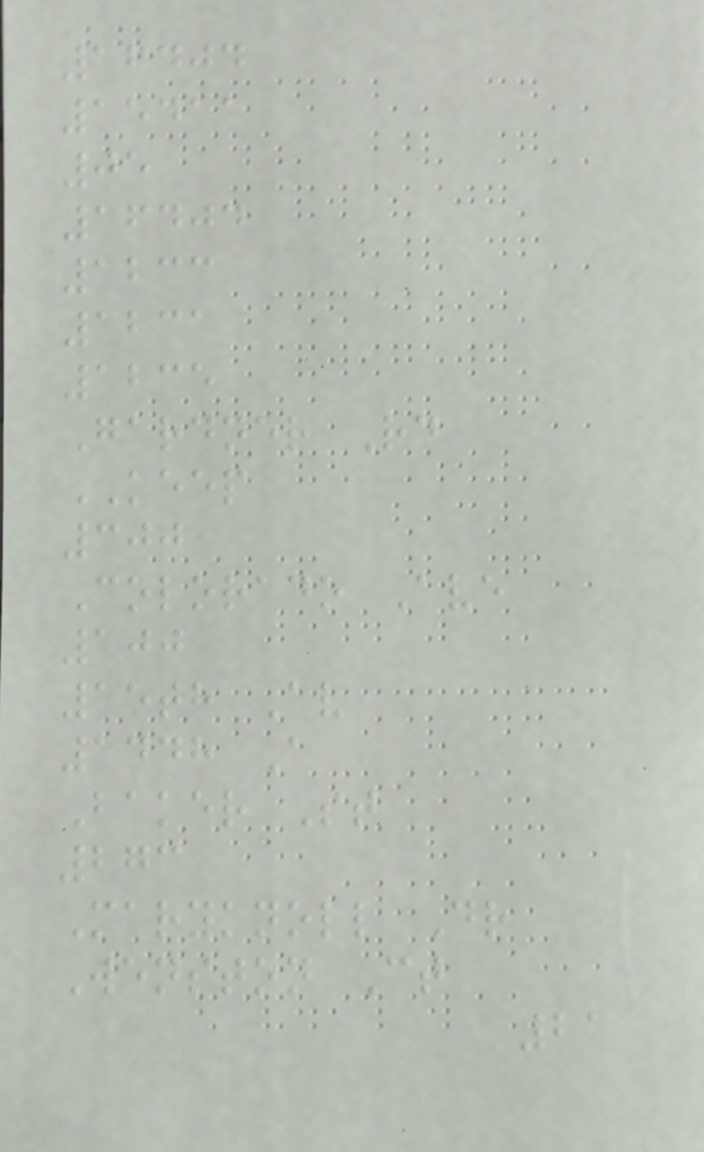16404
15411
05
16404
1233
1231
1235
Gardner Rd
KEEP
300
Colorado Ave
100
15th Av
1448 A
Baker St
273
Maryknoll Dr
Wenston Ct
21
